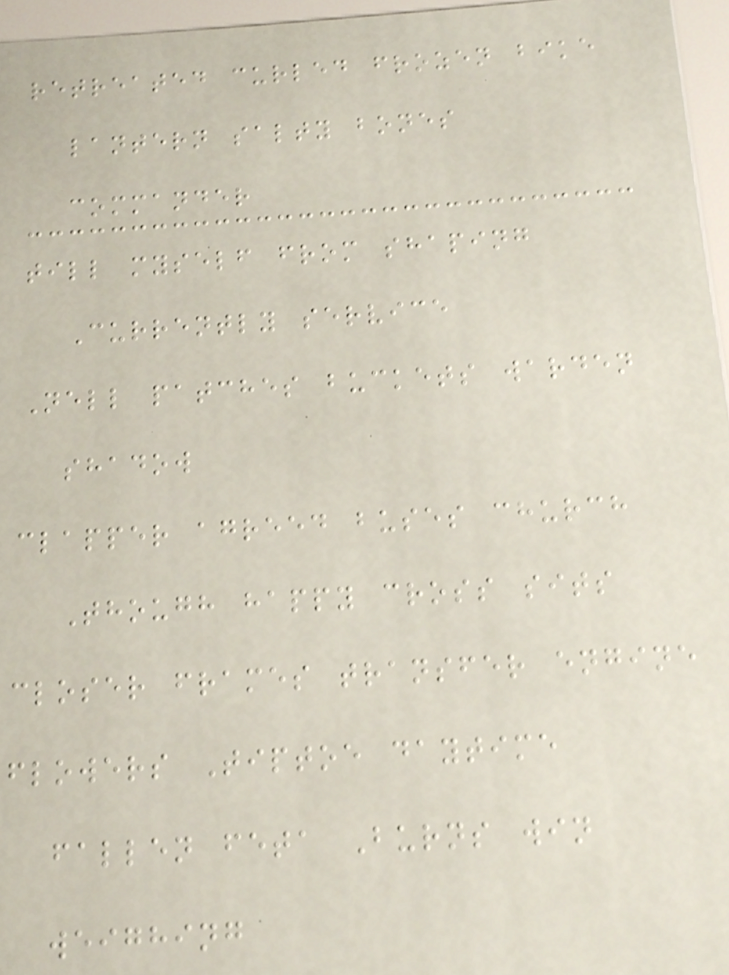retreated curled frozen bike
lantern salty bones
commander
till myself from shaping
Currently service
Nell patches buckets warden
shadow
clapper agreed buses church
Though happy cross sits
closer frames transfer engine
flowers Tiptoe daytime
fallen feta Burns win
weighing
